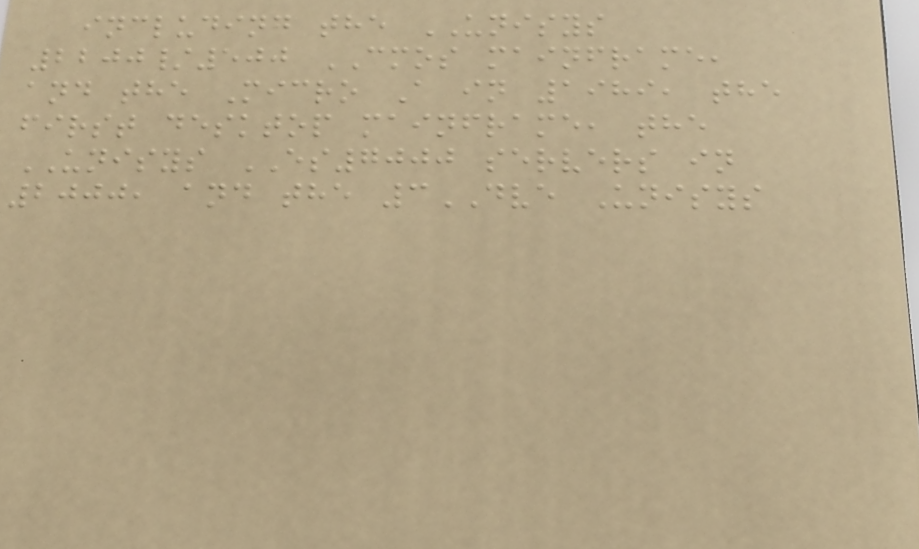including the UNISYS
2200/500 CMOS mainframe,
and the Micro A in 1989, the
first desktop mainframe, the
UNISYS ES7000 servers in
2000, and the 3DVE Unisys
